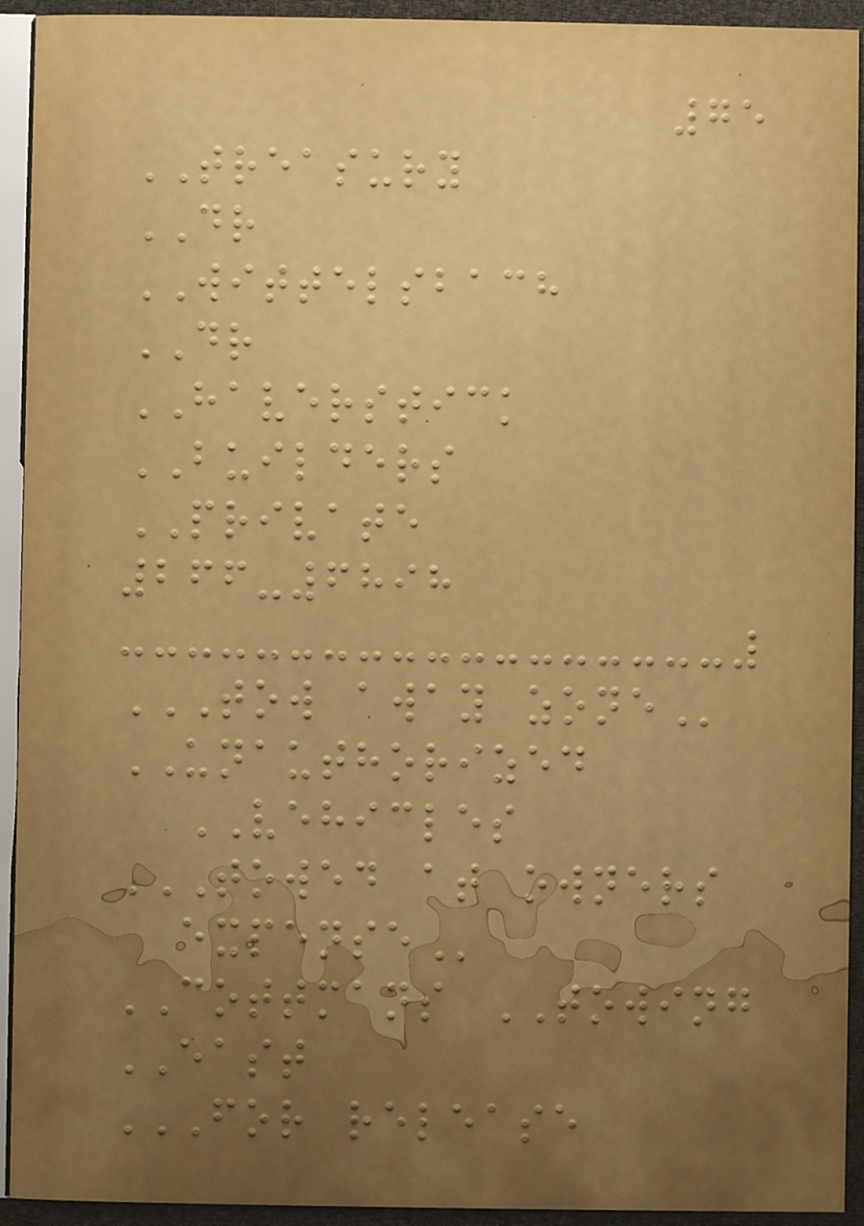75
TREASURY
DR
WITTELSBACH
DR
HAVERSTICK
BUILDERS
PRIVATE
266-6898
TOW AWAY ZONE
UNAUTHORIZED
VEHICLES
TOWED AT OWNERS
EXPENSE
COTTMANS TOWING
EAST
FOR RELEASE
